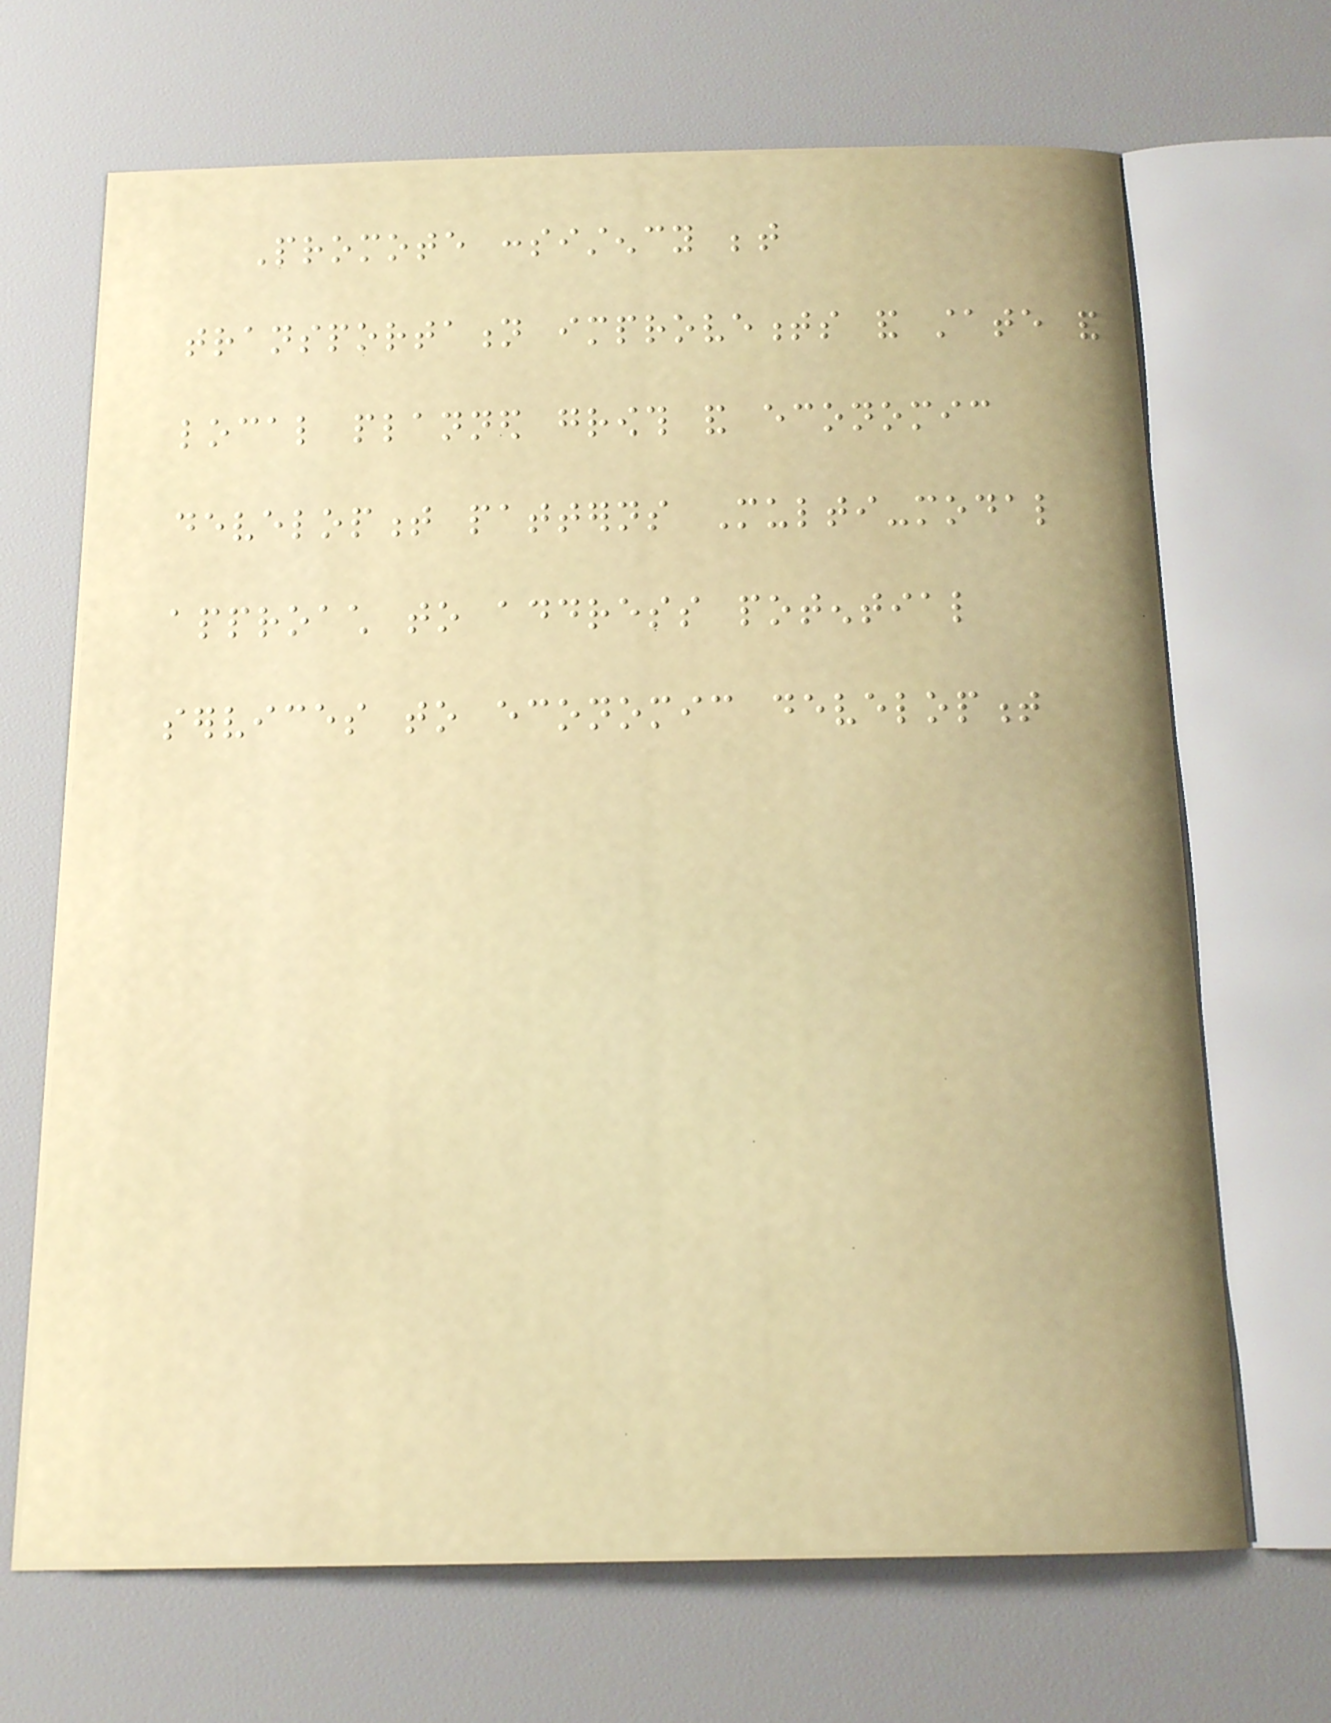Promote consistency between
transportation improvements and state and
local planned growth and economic
development patterns Multi-modal
approach to address potential
services to economic development
